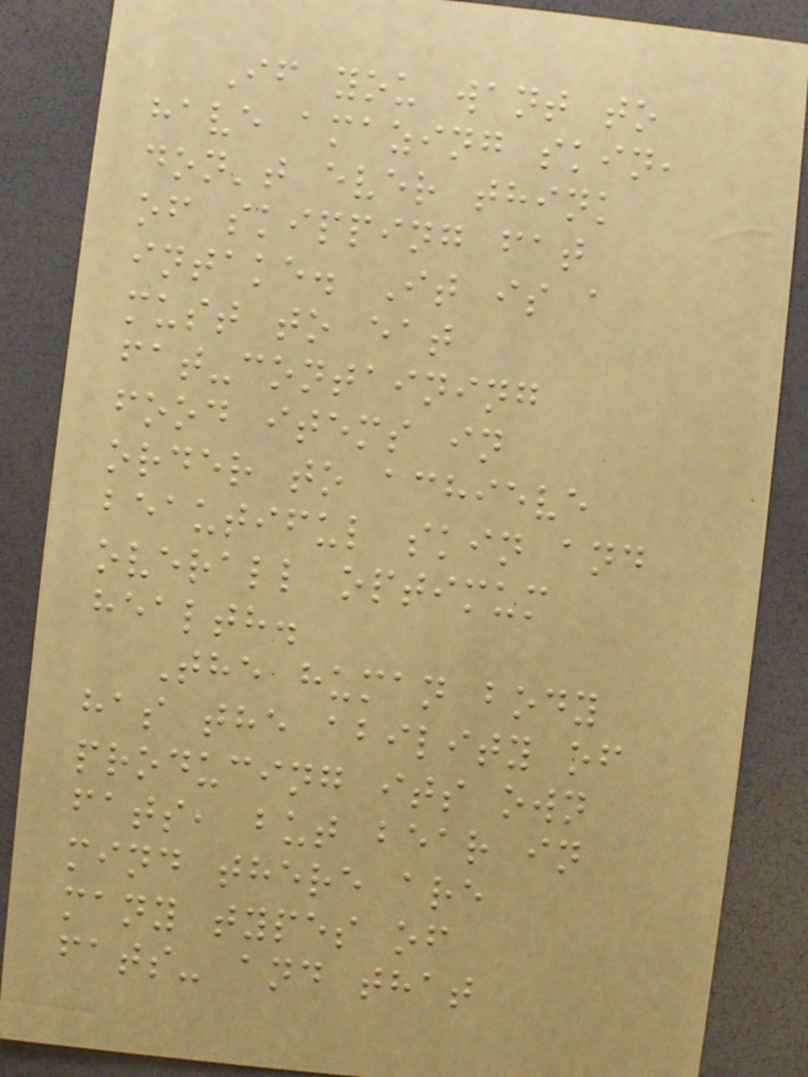If you want to
have amazing skin,
don't ever think
of skipping fat
intake. It is a
must to eat
fat-containing
food items in
order to achieve
beautiful skin and
overall optimum
health.
The human body
has the ability of
producing its own
fats, but bear in
mind there are
many types of
fats- and that
